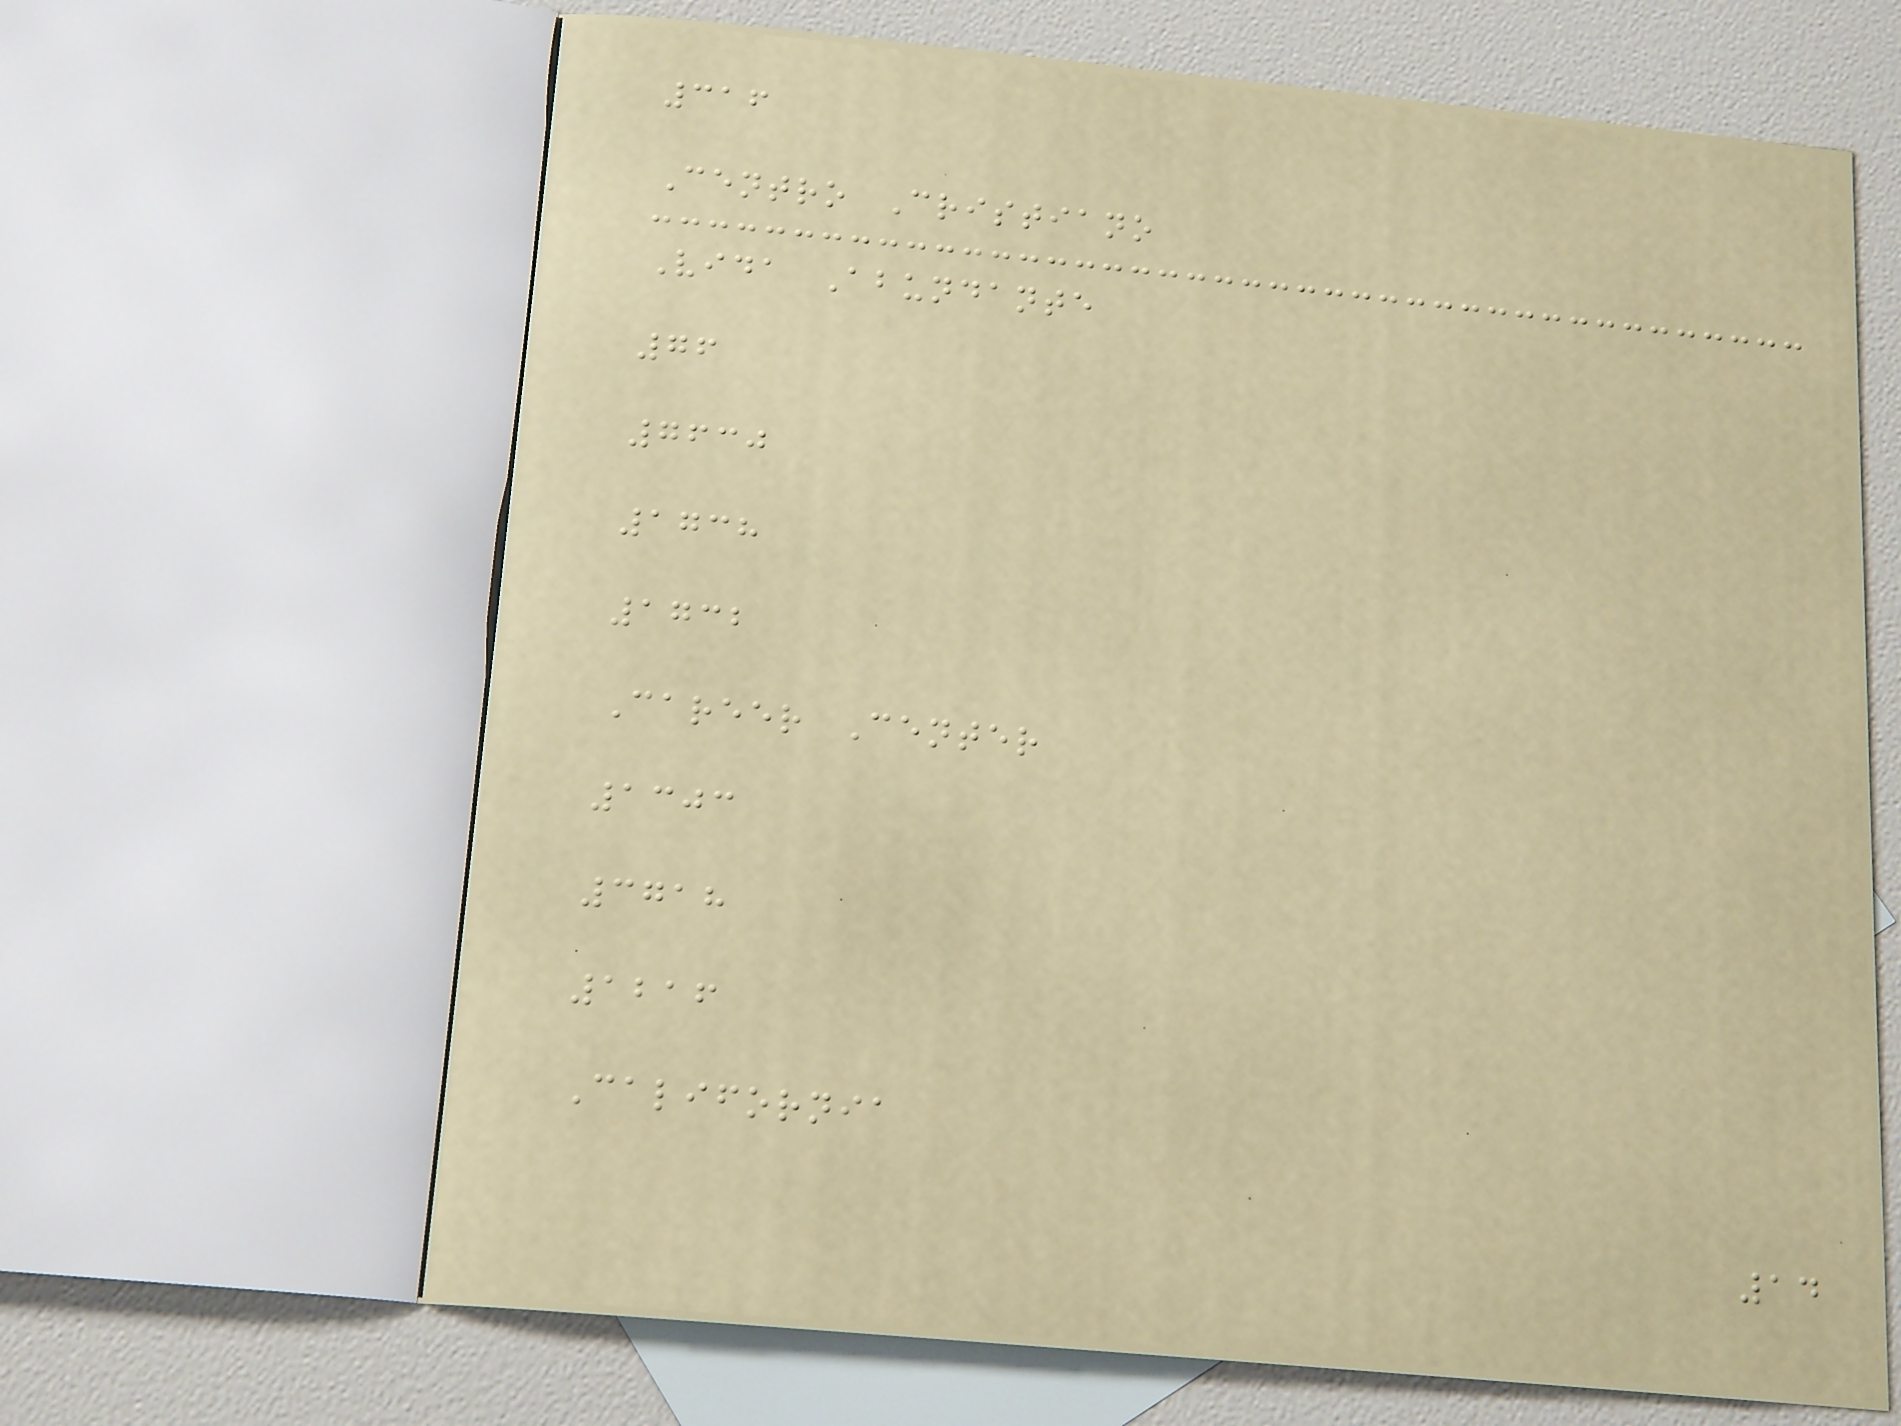316
Centro Cristiano
Vida Abundante
76
7630
1738
1732
Career Center
1303
3718
1216
California
14
